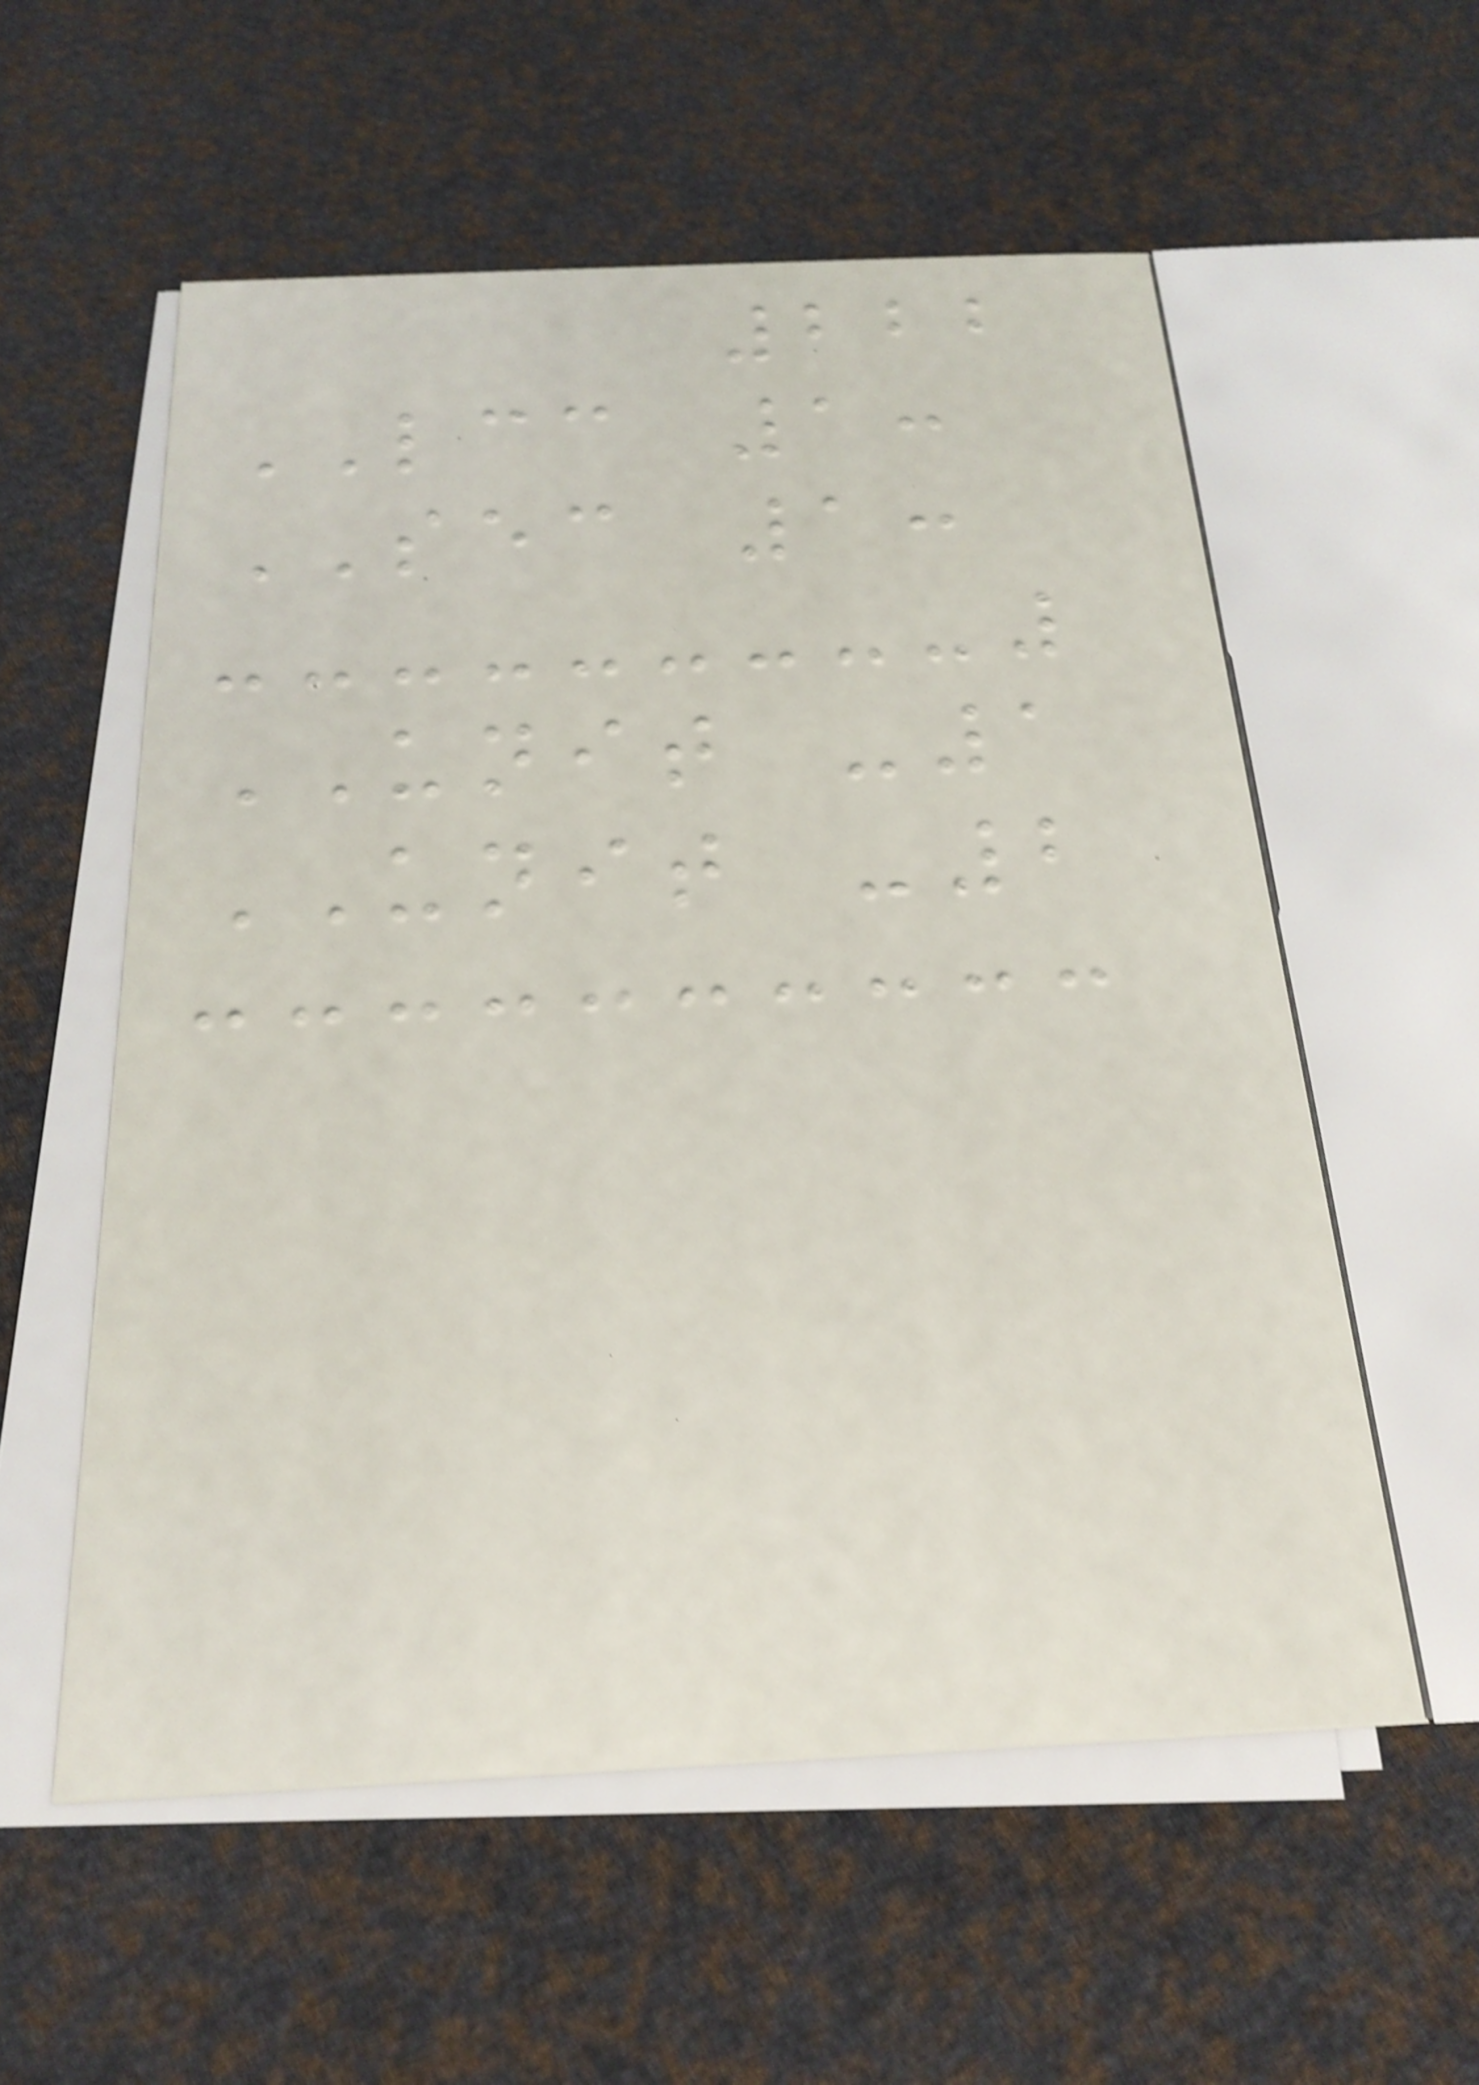222
LCC 1:
SEC 1:
UNIT -1
UNIT -2
